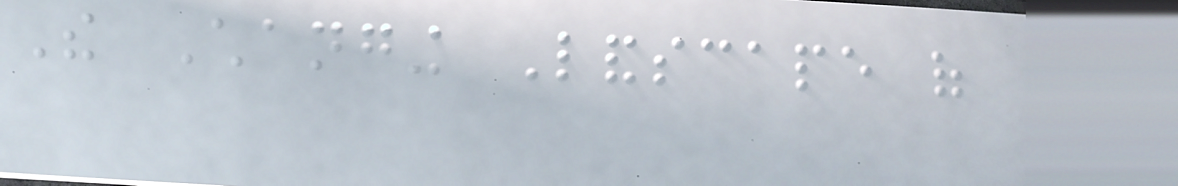The Changing Landscape of
